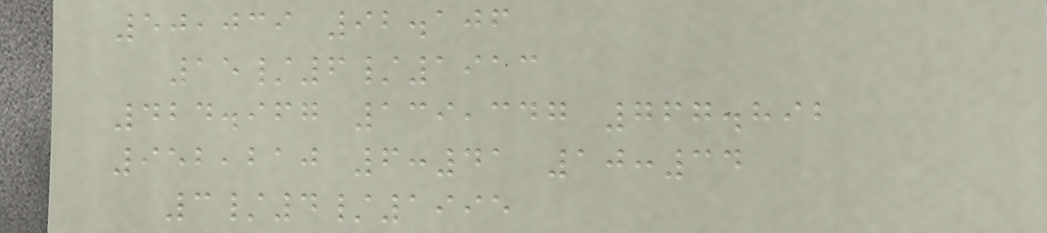50,039 92.106
15/6/1913
424.967 139,347 767.892
952,210 6:41 10:34
3/4/1995
